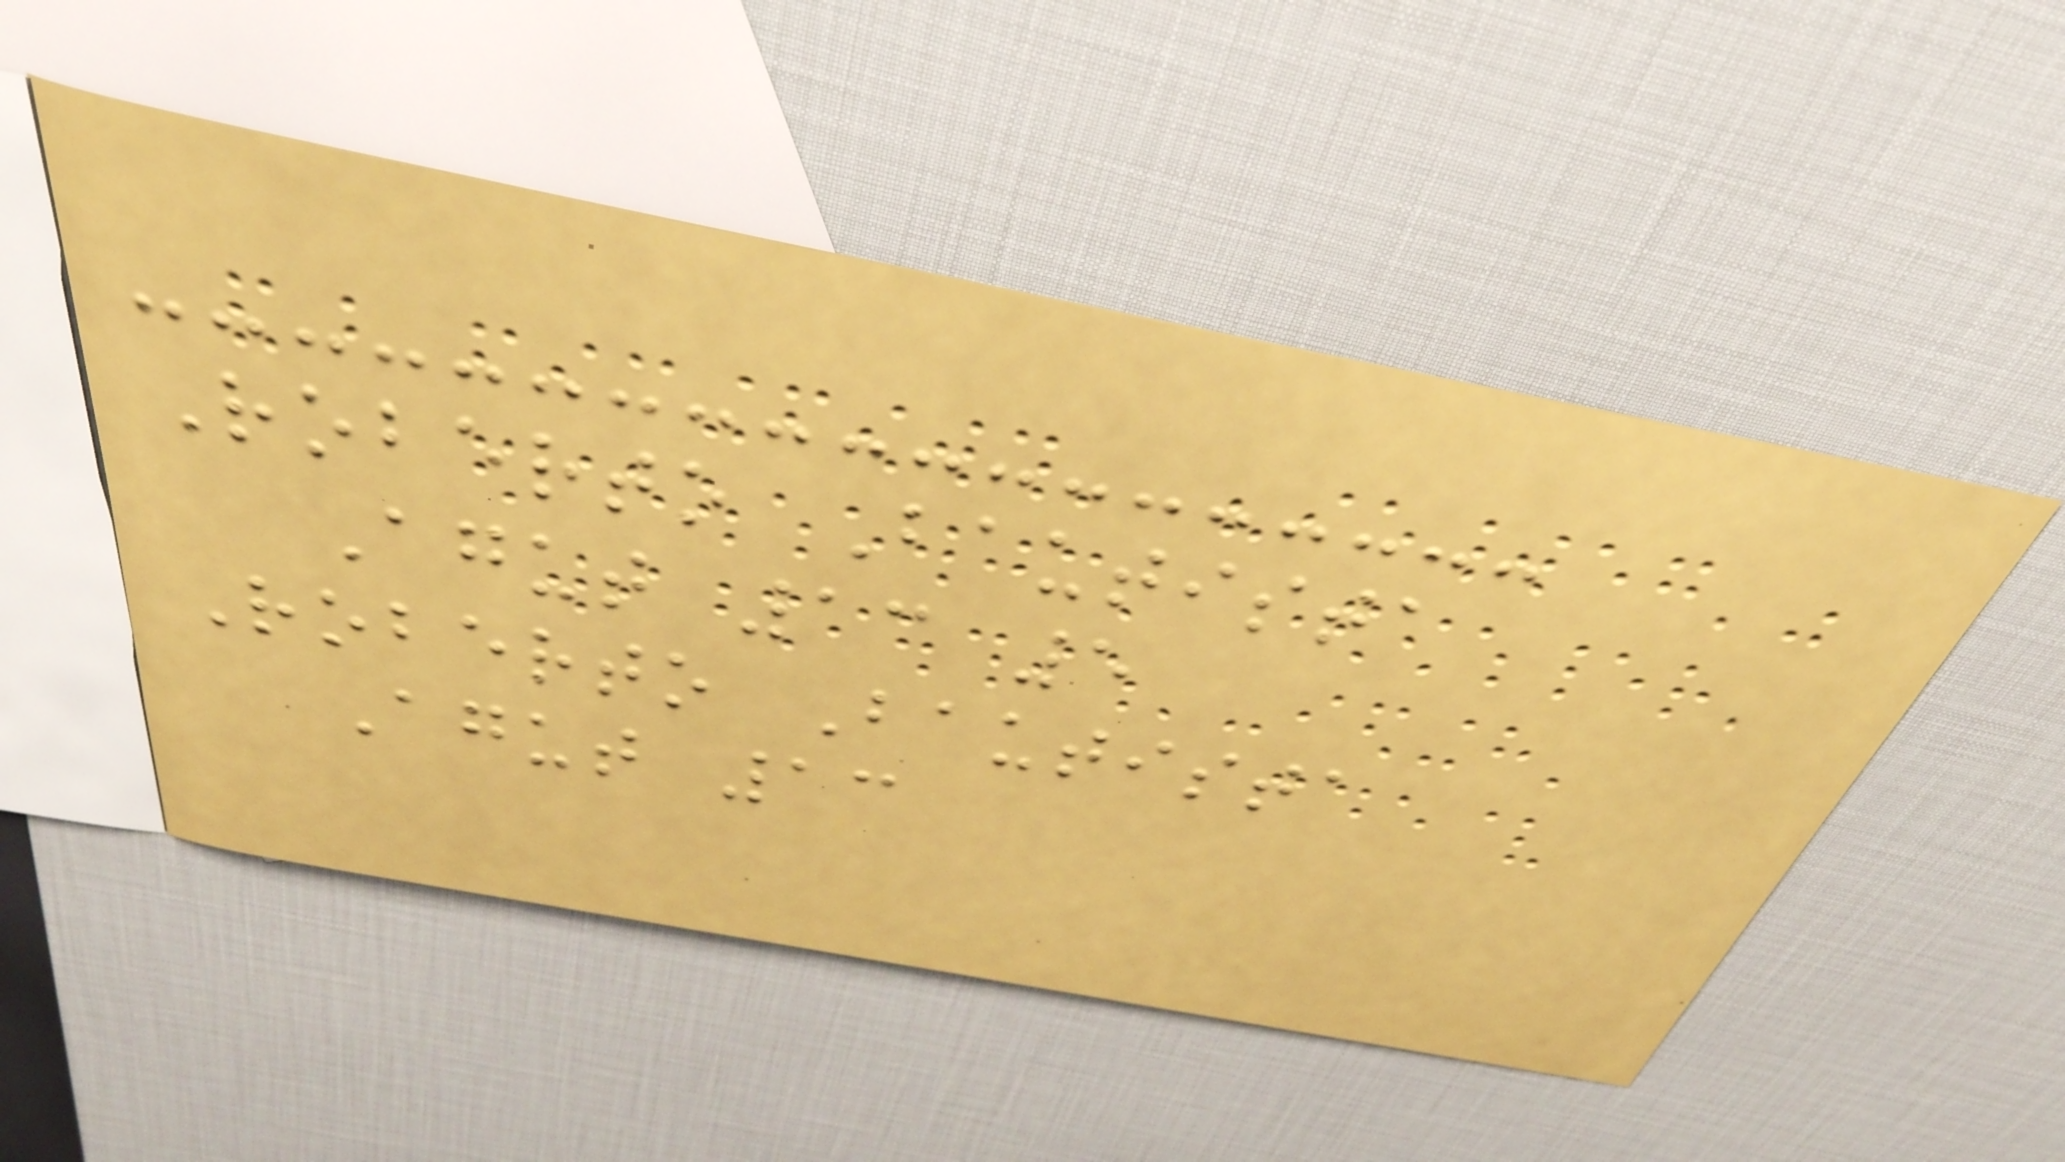Roberto Bautista
Agut 13 5
Roberto Bautista
Agut 13
